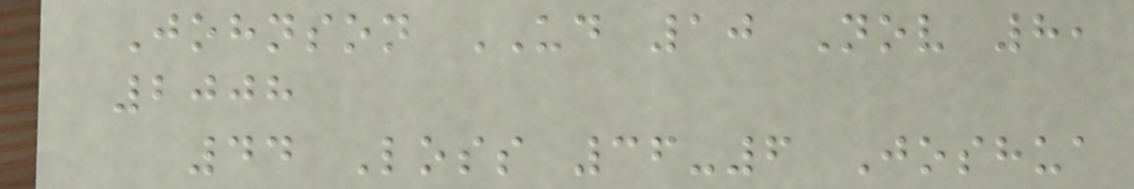Johnson UD 10 Nov 8,
2008
44 Loss 36-6 Joshua
